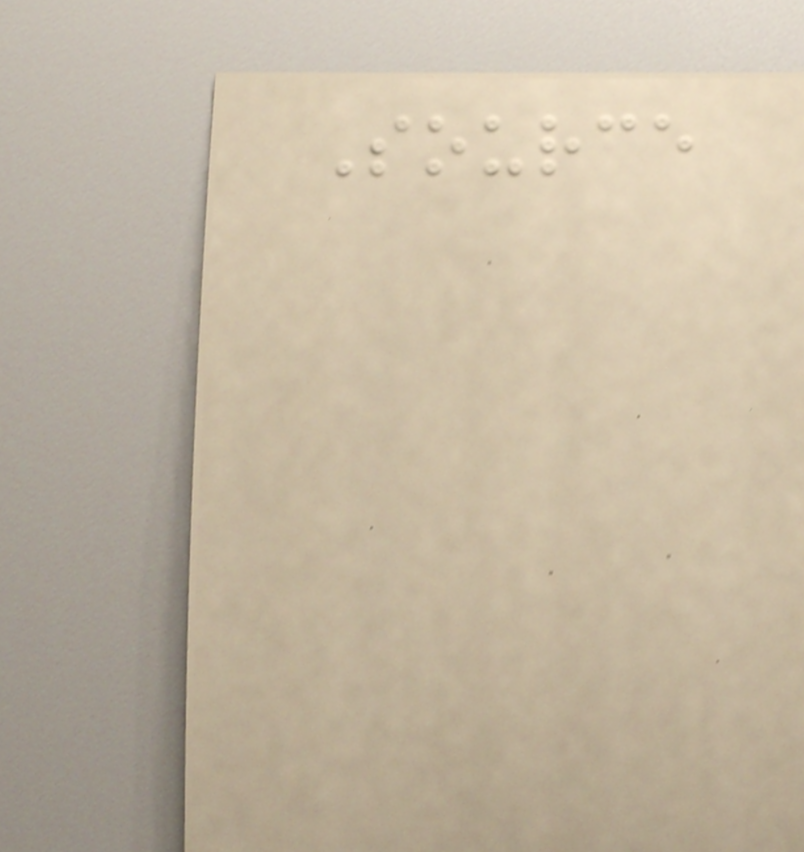Source
